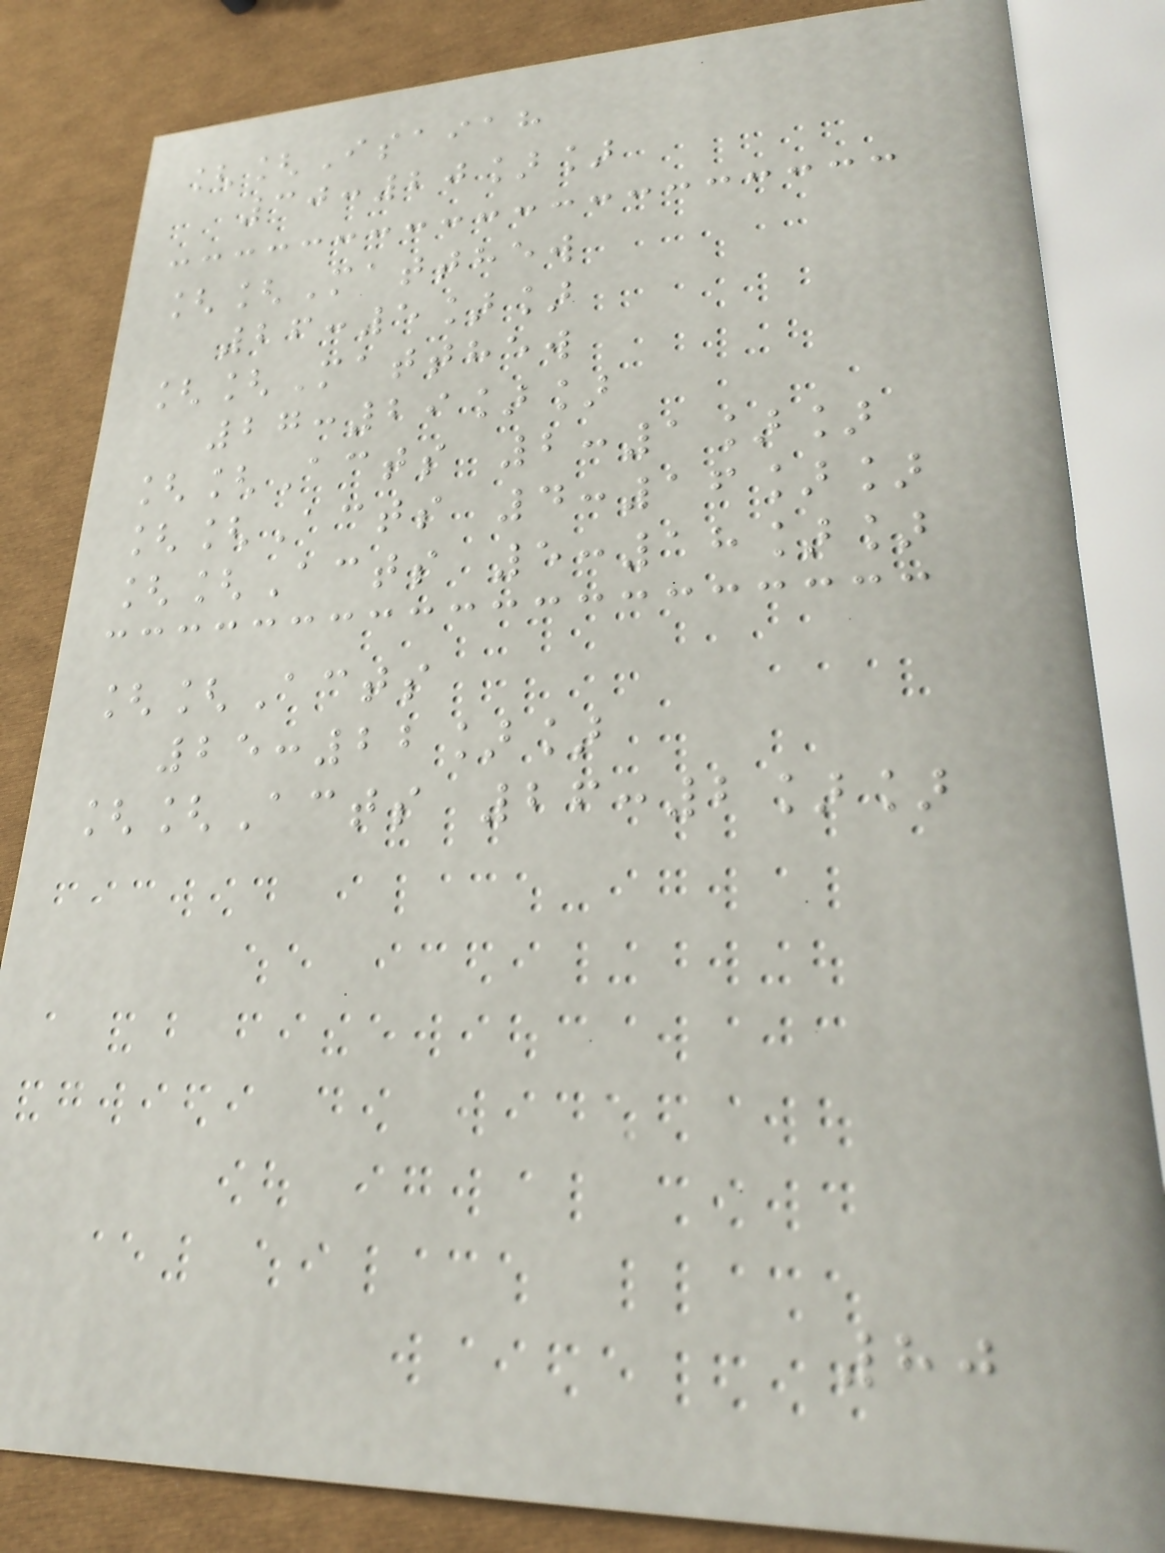[[Isaiah
30:20]]
[[Matthew
26:5]]
[[Matthew
27:29]]
[[Acts 2:1]]
[[Acts 4:16]]
[[Acts 5:18]]
[[Acts
25:22]]
[[Acts 26:2]]
80
